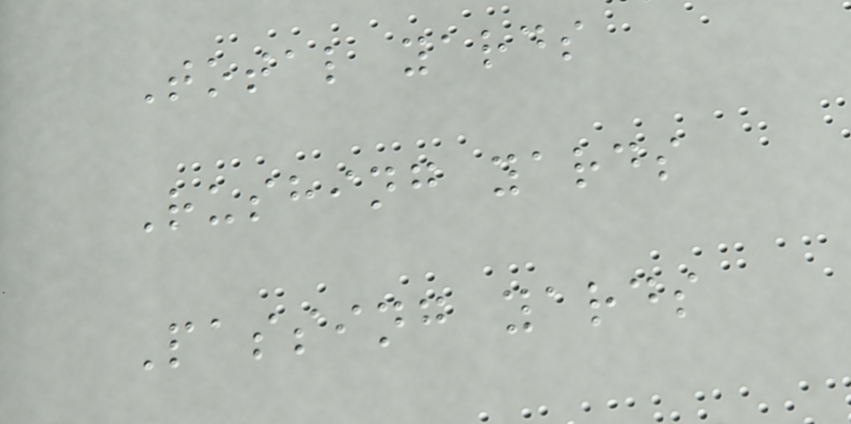Total yards
Rushing yards
Passing yards
